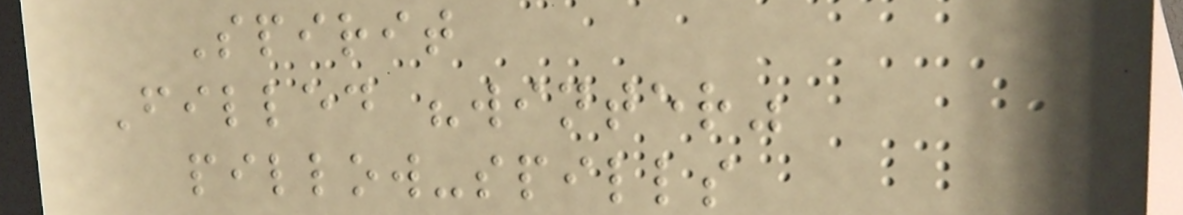Spirit
Filled "winter"
pillow-spills
